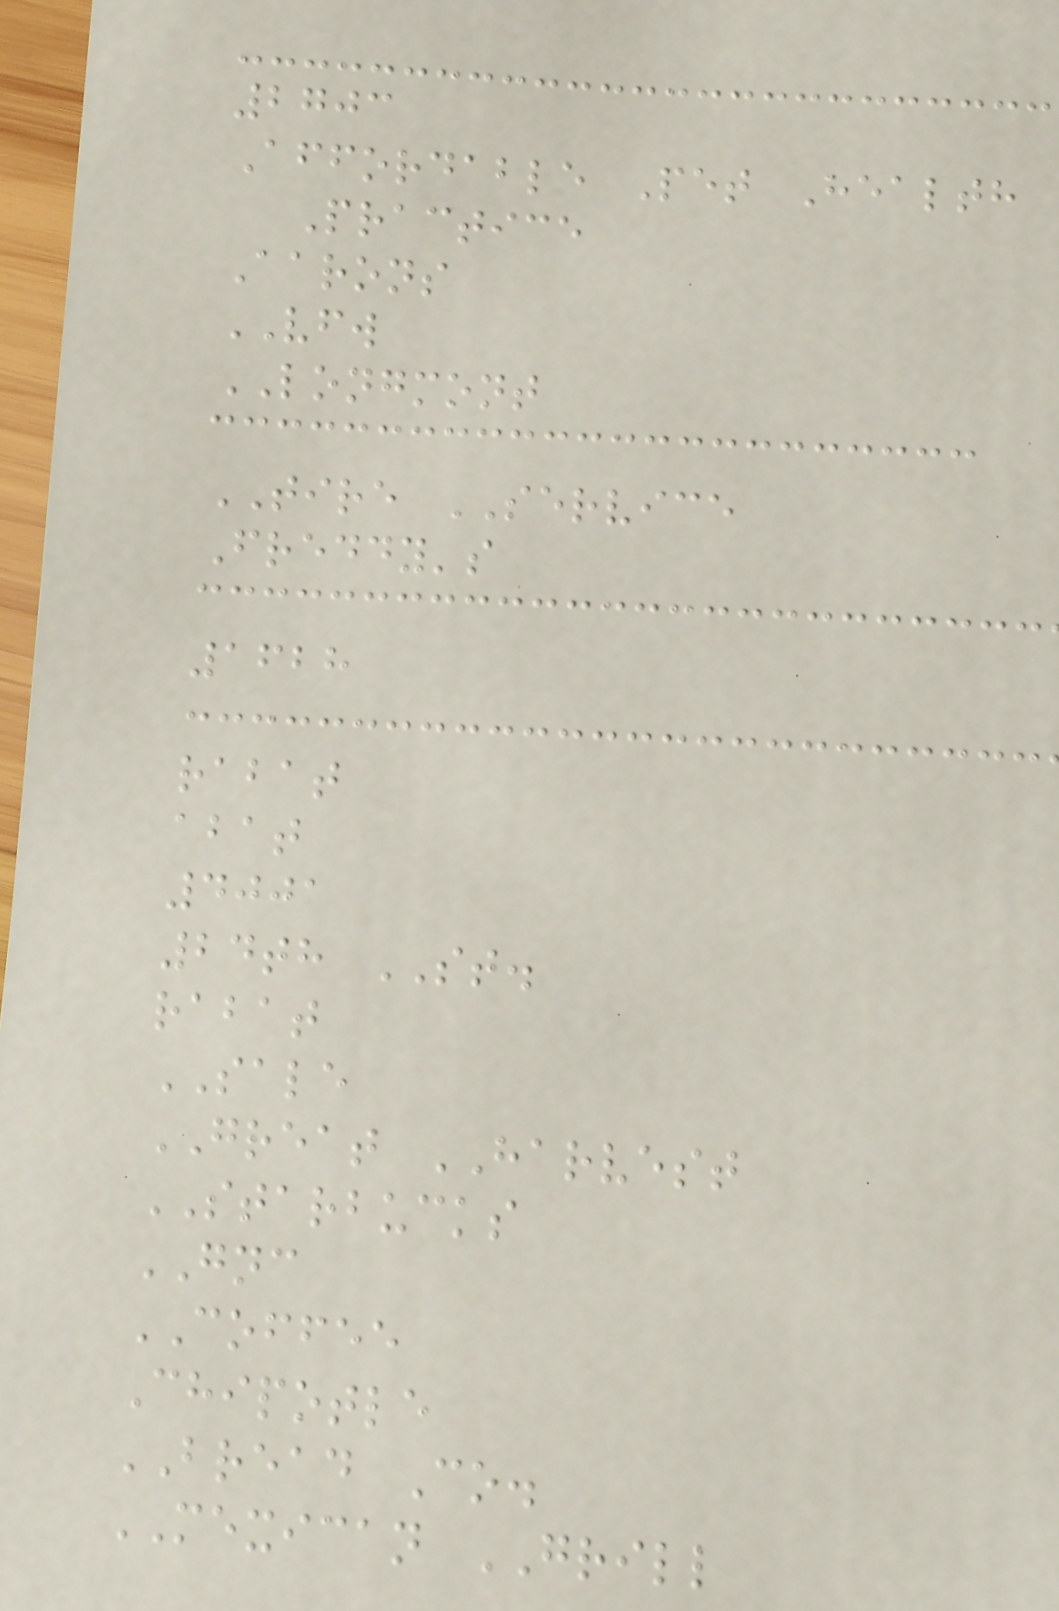2703
Affordable Pet Health
Practice
Aarons
VFW
LONGMONT
TIRE SERVICE
Freddy's
1628
rabat
abat
4001
24th ST.
rabat
SALE
GREAT HARVEST
STARBUCKS
GNC
COFFEE
Chipotle
BREAD Co.
MEXICAN GRILL
